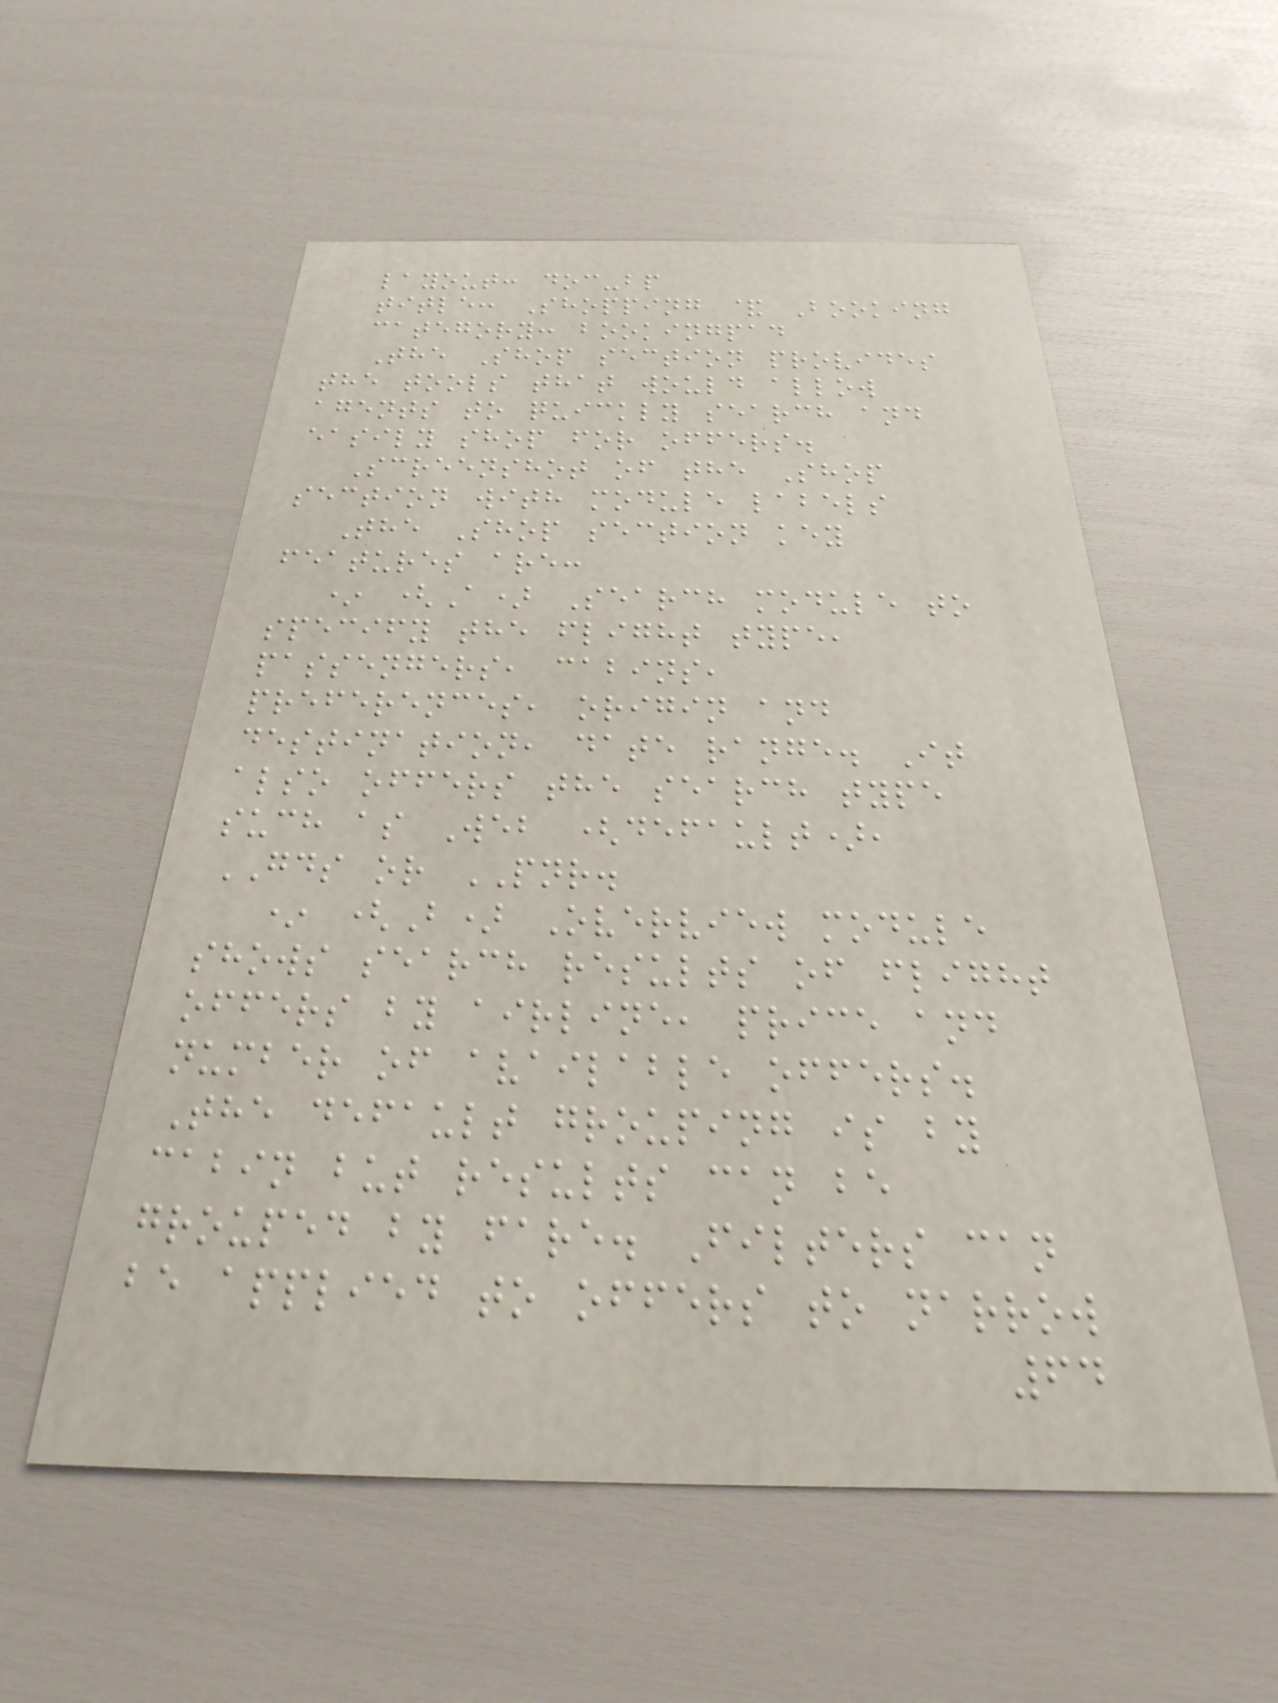layout: doc-bp
title: Shopping & Booking
category: bookingpad
The Shop section provides
the tools that would allow
agents to quickly search and
easily shop for offers.
Screenshot of the Shop
section with module labels
The Shop section key
features are:
* (A) Search module to
specify the flight type,
passengers, cabins,
preferences, origin and
destination, date range. It
also offers the search type
such as Web (default),
GDS or PNR.
* (B) Overview module
shows search results of flight
offers by airline, price and
number of available offers.
The default grouping is by
cabin but results can be
grouped by fare. Filters can
be applied to offers to narrow
64
